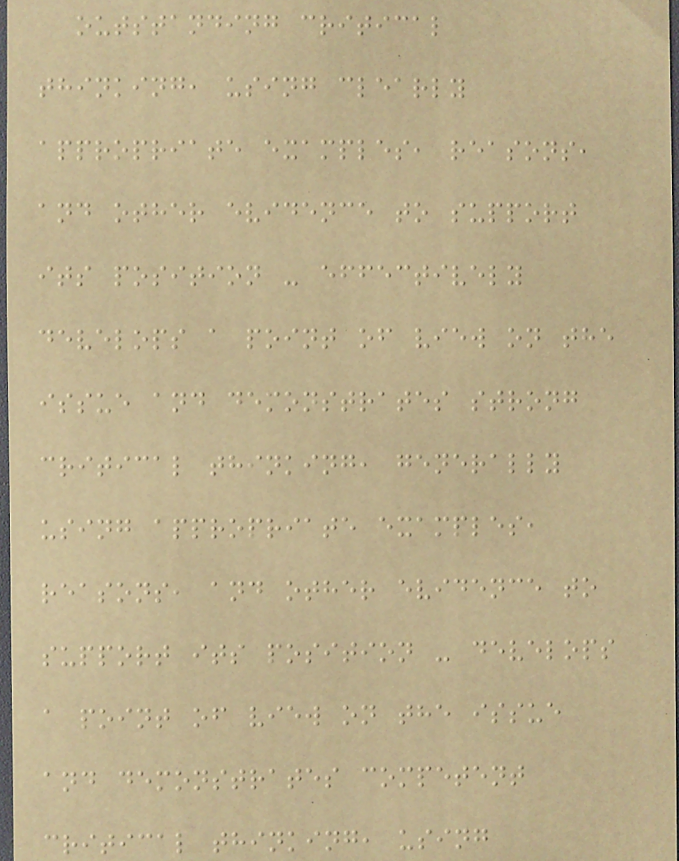outstanding critical
thinking, using clearly
appropriate examples, reasons,
and other evidence to support
its position - effectively
develops a point of view on the
issue and demonstrates strong
critical thinking, generally
using appropriate examples,
reasons, and other evidence to
support its position - develops
a point of view on the issue
and demonstrates competent
critical thinking, using
